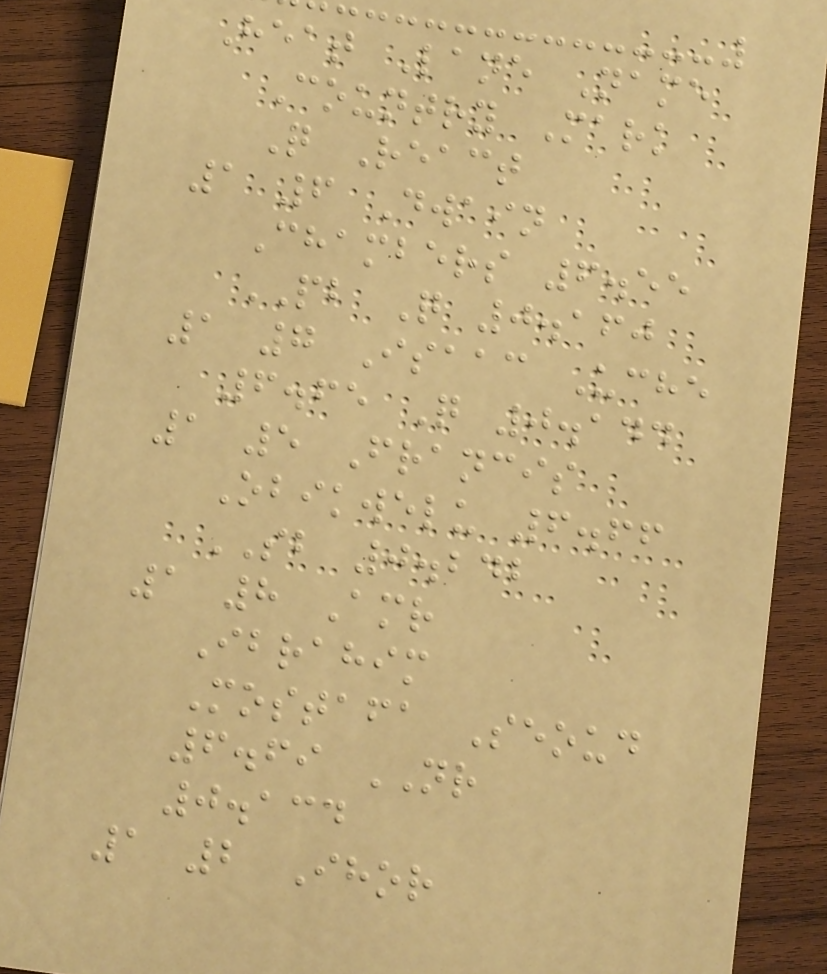Heat Lane Name
Country Mark
Q React
1 6 Dwain
Chambers 6.55
PB Q 0.160
1 7 Isaac Uche
6.65 Q 0.144
1 5 Francis
Obikwelu 6.66
SB 0.242
1 8 Amr
Ibrahim
Mostafa Seoud
6.69 NR
0.134
1 2 Ihor
